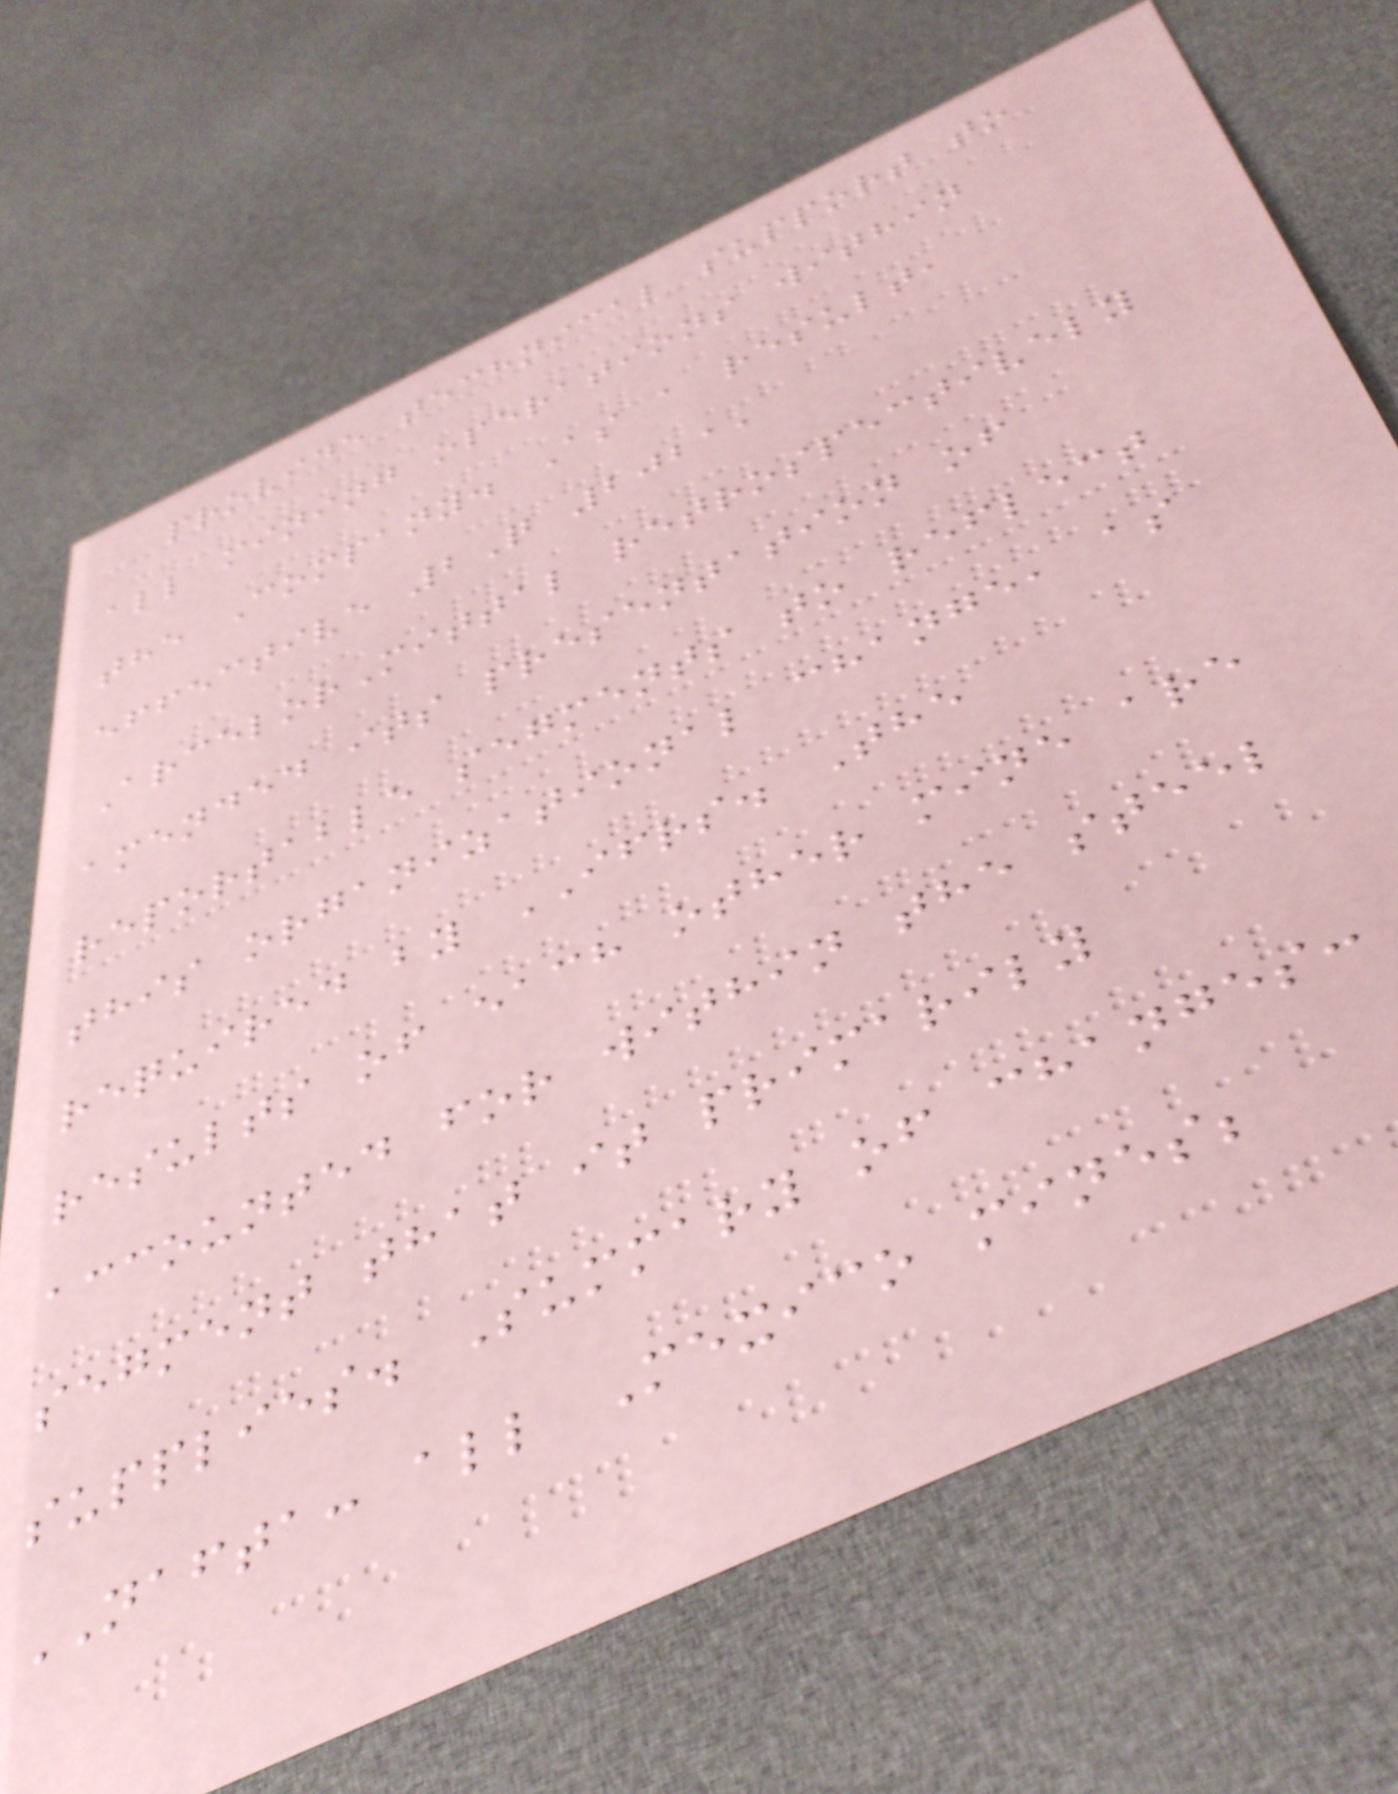provide technical support to
all mining operations within
the Company. As a result,
effective 2Q 2021,
ArcelorMittal retrospectively
amended its presentation of
reportable segments to reflect
this organizational change, as
required by IFRS. The
results of each other mine are
accounted for within the steel
segment that it primarily
supplies. Summary of changes:
NAFTA: all Mexico mines;
